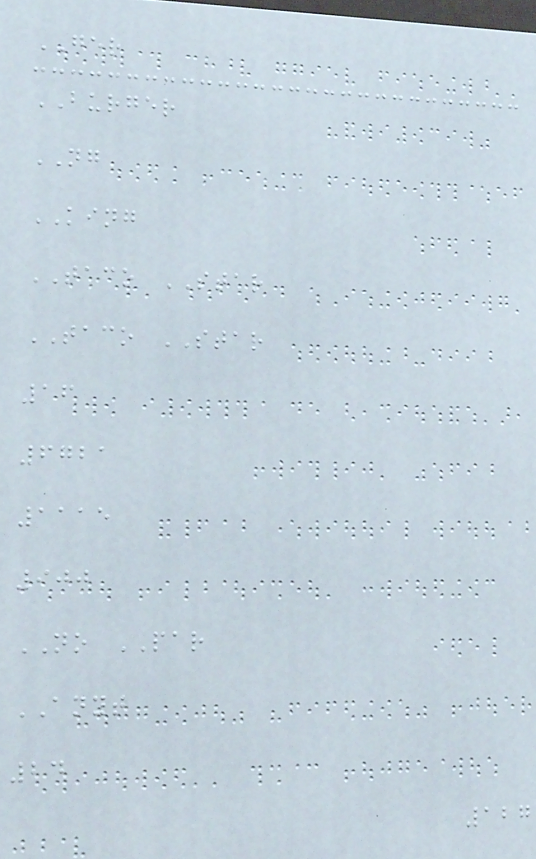GER
BURGER
NG
KING
TACO STAR
TACO STAR
16
6721
1115
900
NO PAR
ANYT
24
127
